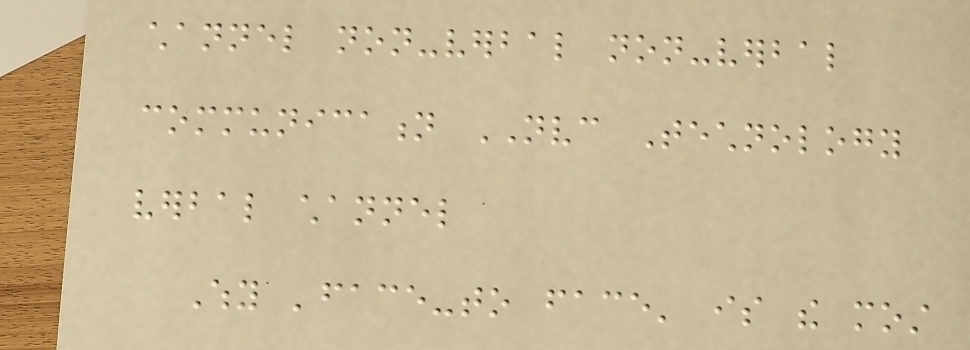channel non-verbal non-verbal
communication NVC Technology
verbal channel
Why 'face-to face' is the most
